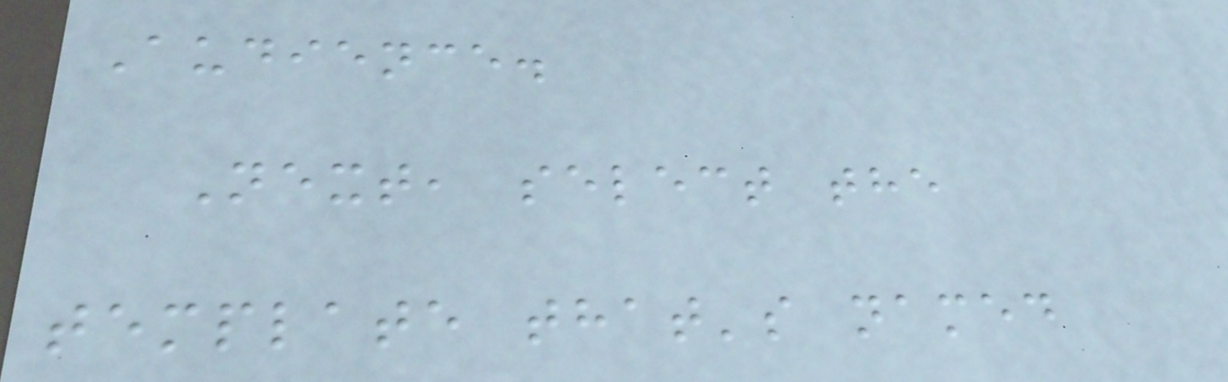Audience.
Next, select the
template that's named
